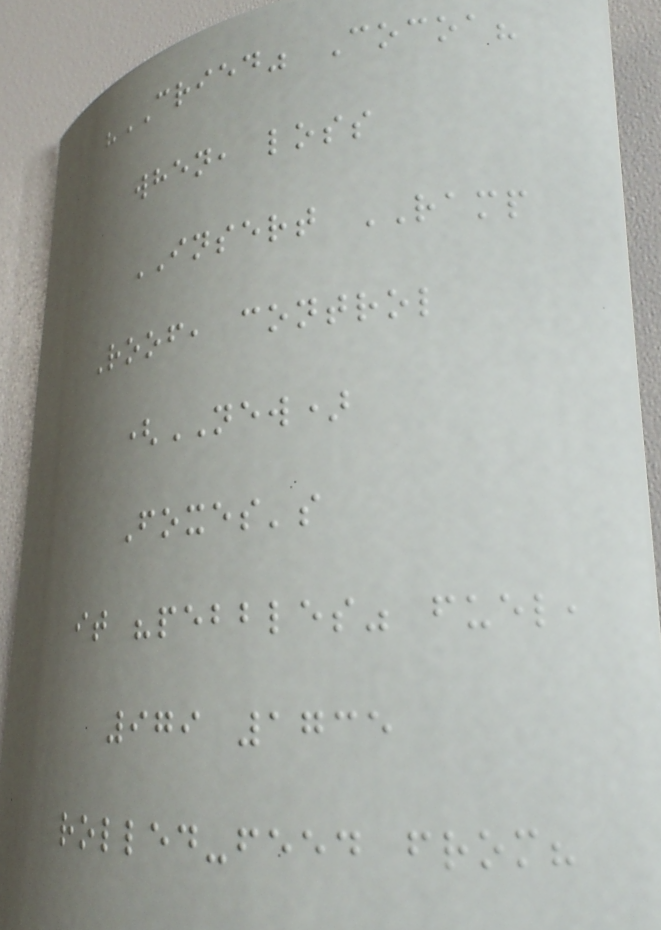"CRIED" Cocoa?
when, loss
INSERT RAMP
Roof, control
(NEW)
Foxes's
it "pebbles" fuel,
979 1735
rolled-feed from?
